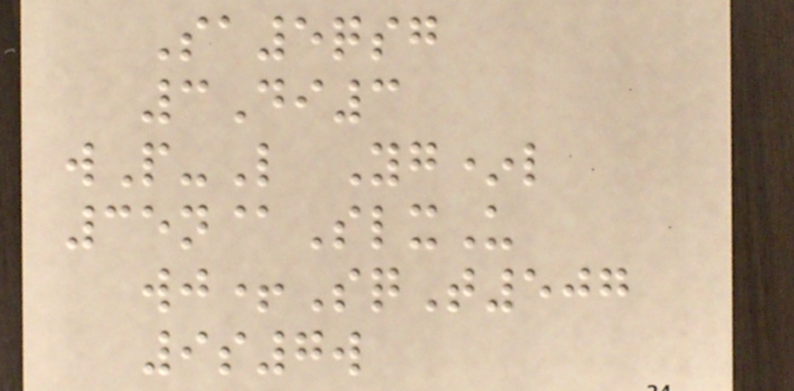Sa5qsg
3Di3
wP-L Yg*l
35n@SlxU
wj+SqT507
9s7w
